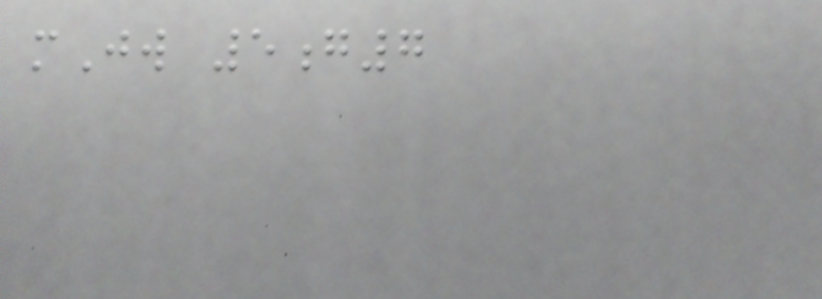mJw 5g7
